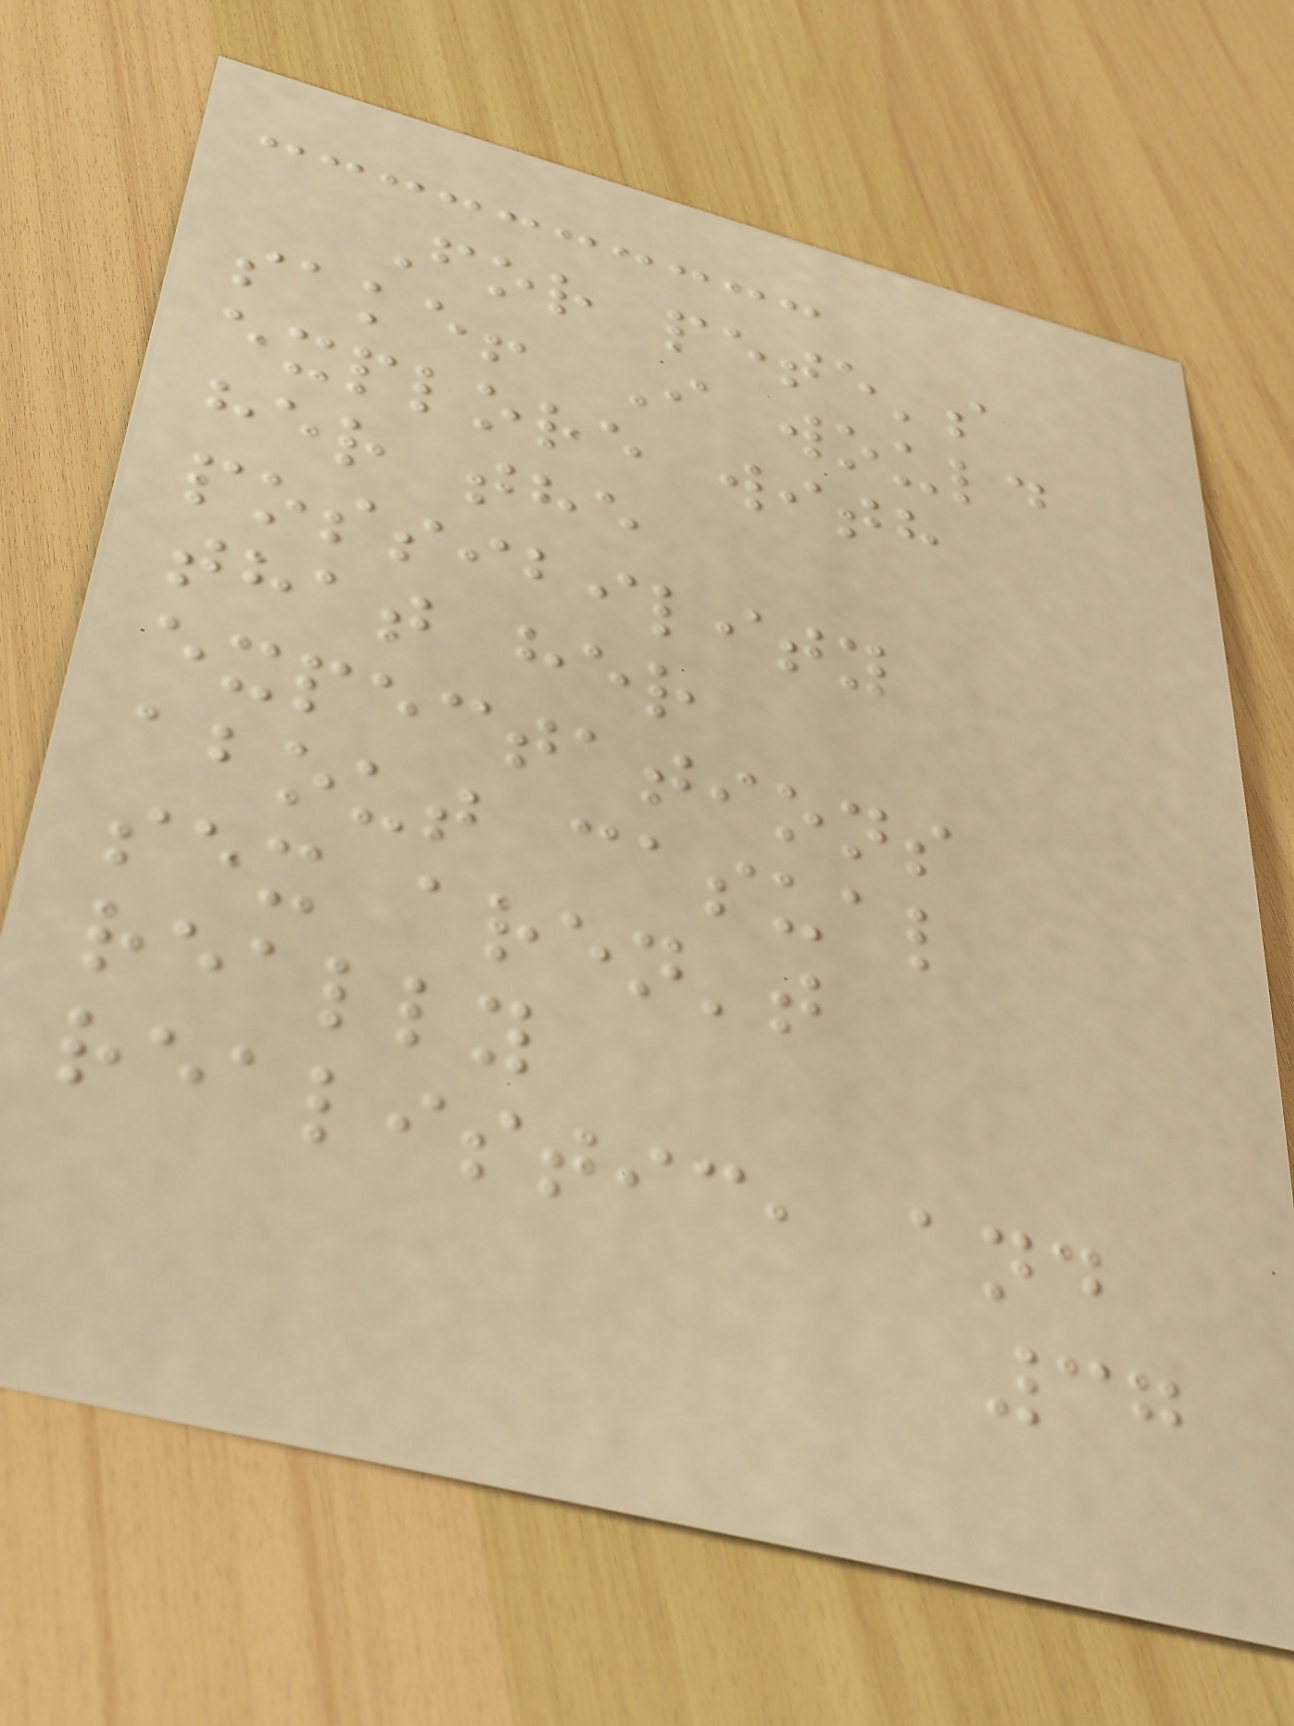For pete's
sake! I would
explore with
her the
possibility
that her
expectations
about casual
sex aren't
really
realistic, and
37
